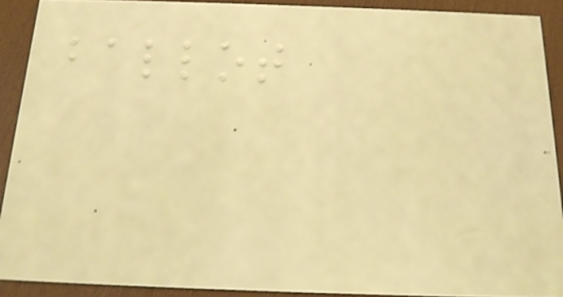ballot
